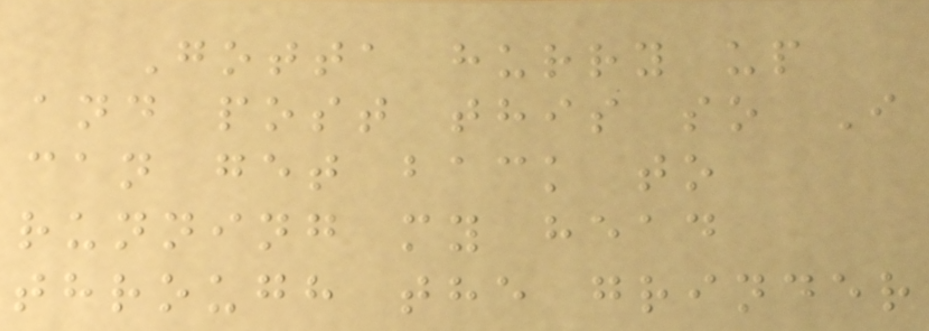Gotta hurry up
and post this so I
can get back to
running my head
through the grinder
